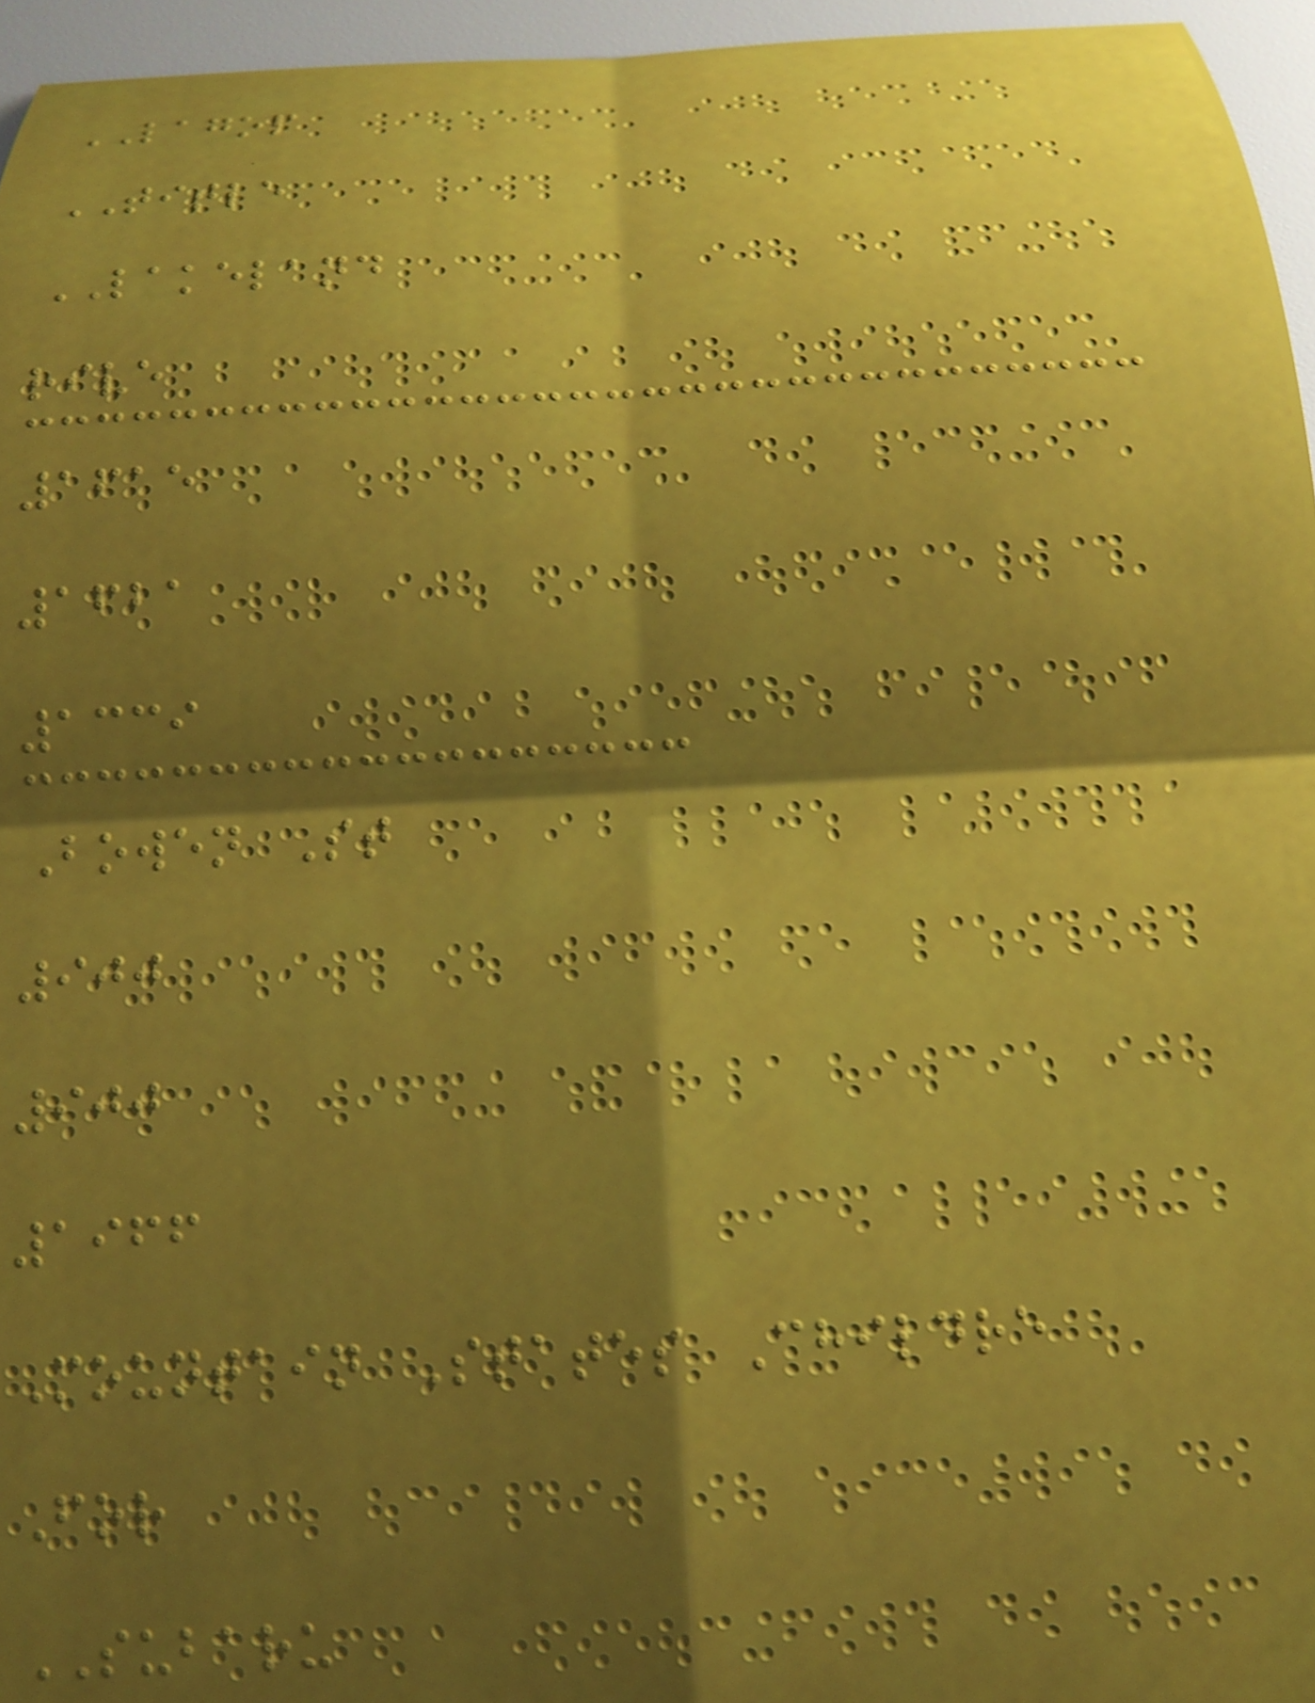LAGOP
TITLE
LAKELAND
rive
1615
1621
1339
Bowen St
900
900
1966
Mountain States Childre
For
SUBARU
